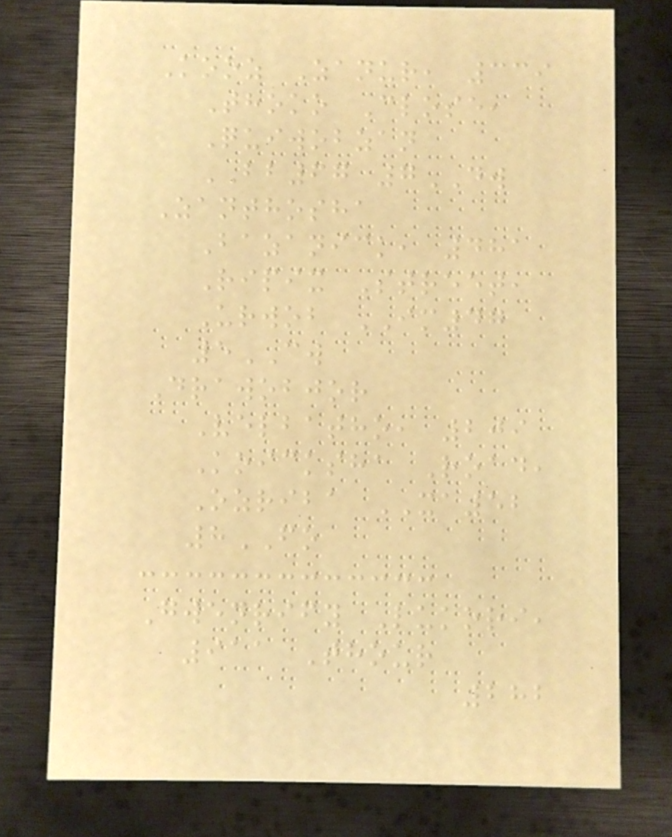Kooz Zanur, 339
Thoko Close,
Quiwobzan
BB67 7DW
Zanthosha
Bazanick, 481
Ripix Street,
Urwob IM47
5CW
Drawobjor
Velbatho, 209
Koicksha Road,
Ozriba XA52
8FO
Gwenrify Lukori,
911 Thour
282
